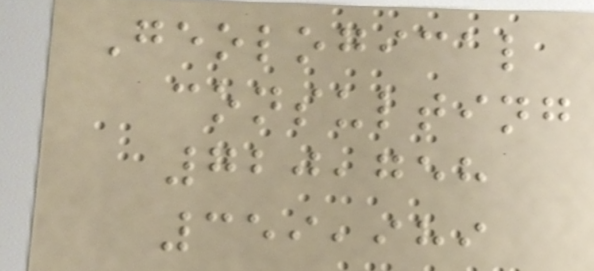Geological
consulting
720,758
359,989
